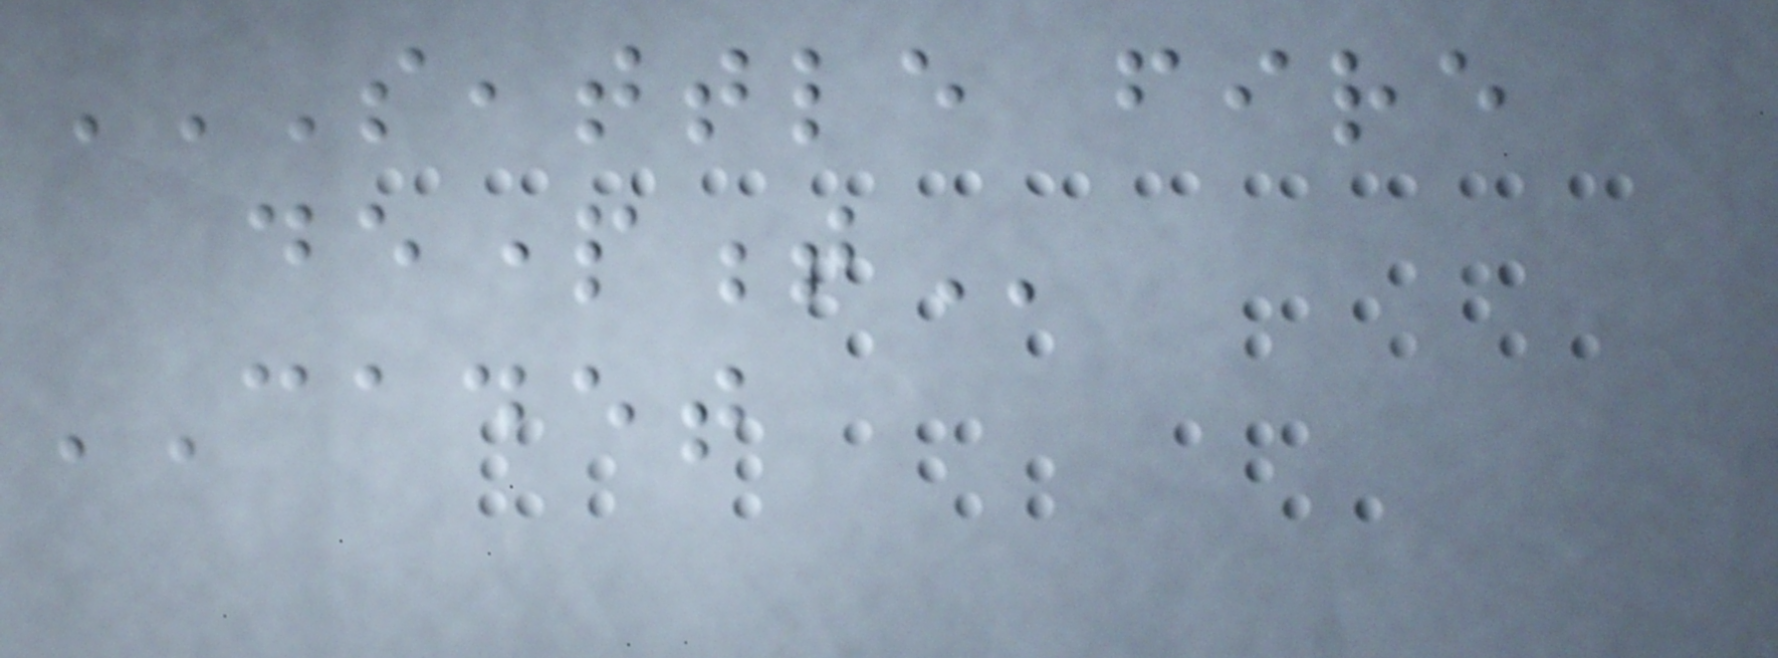SEATTLE FIRE
DEPARTMENT
CADET
